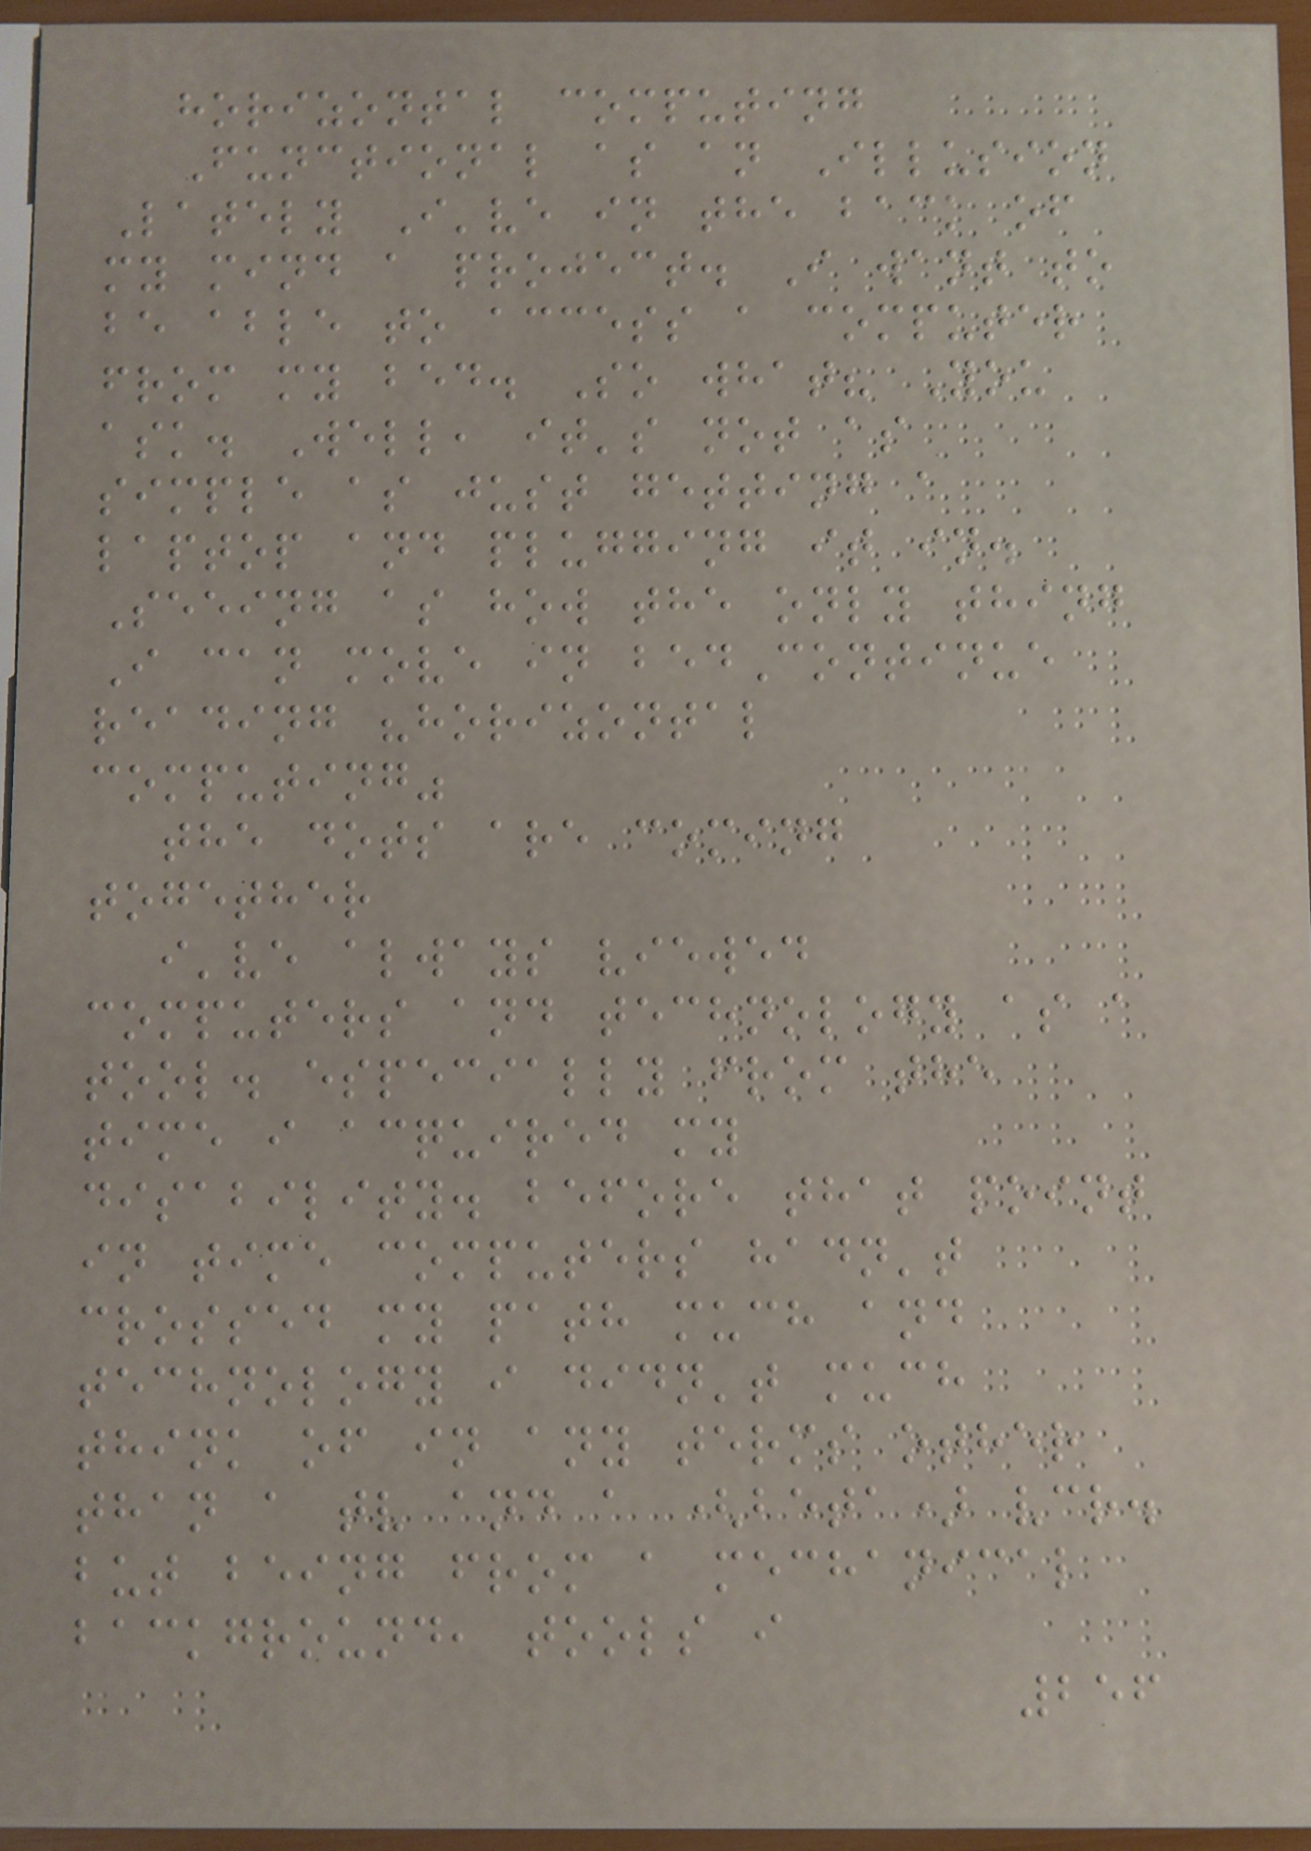horizontal computing
Functional as an Illusion
Lately I've in the back of
my mind a project. I want to
be able to access a computer
from my bed. So what? You
ask. Well, it's not as
simple as just getting a
laptop and plugging it in.
Seeing as how the only thing
I can move in bedContinue
reading "horizontal
computing"
the dots are coming
together
i've always viewed
computers and technology as a
tool. especially from the
time i acquired my
disability. before that point
in time computers hadn't
crossed my path much and
technology i didn't much
think of in any terms other
than a tv and a (beta) vcr.
but being from a mechanical
background, tools i
256
